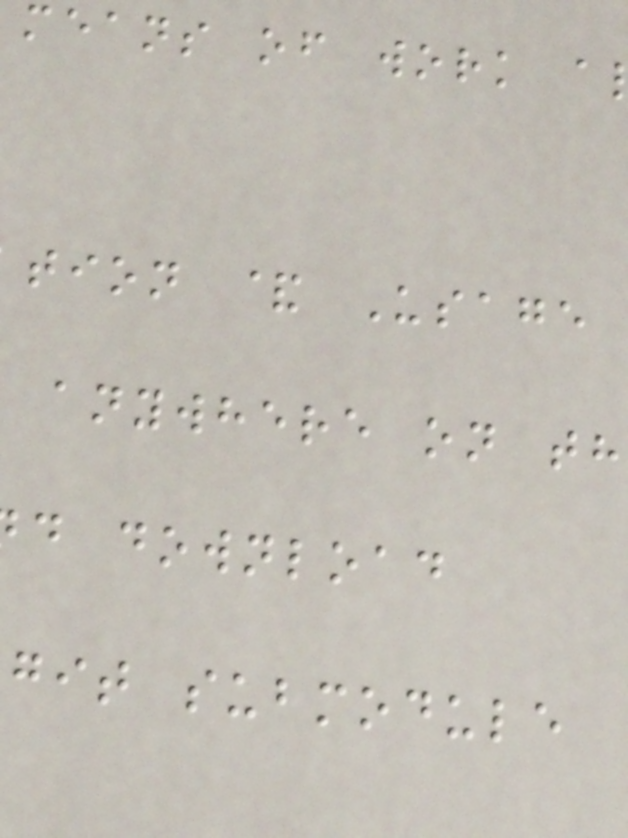means of work a
tion & Usage
anywhere on th
d download
git submodule
